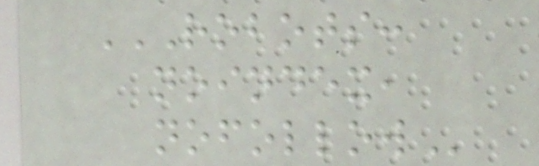ROBOTS:
NOINDEX,
NOFOLLOW
